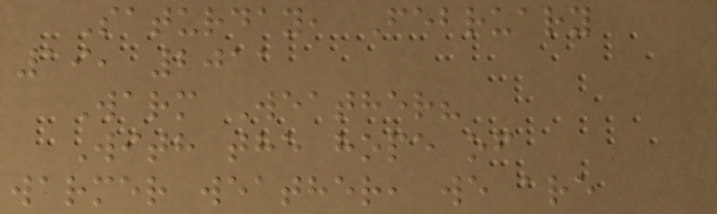Saturday, February
19, 2011
Warm Weather?
With the hope of
warmer weather, we are
